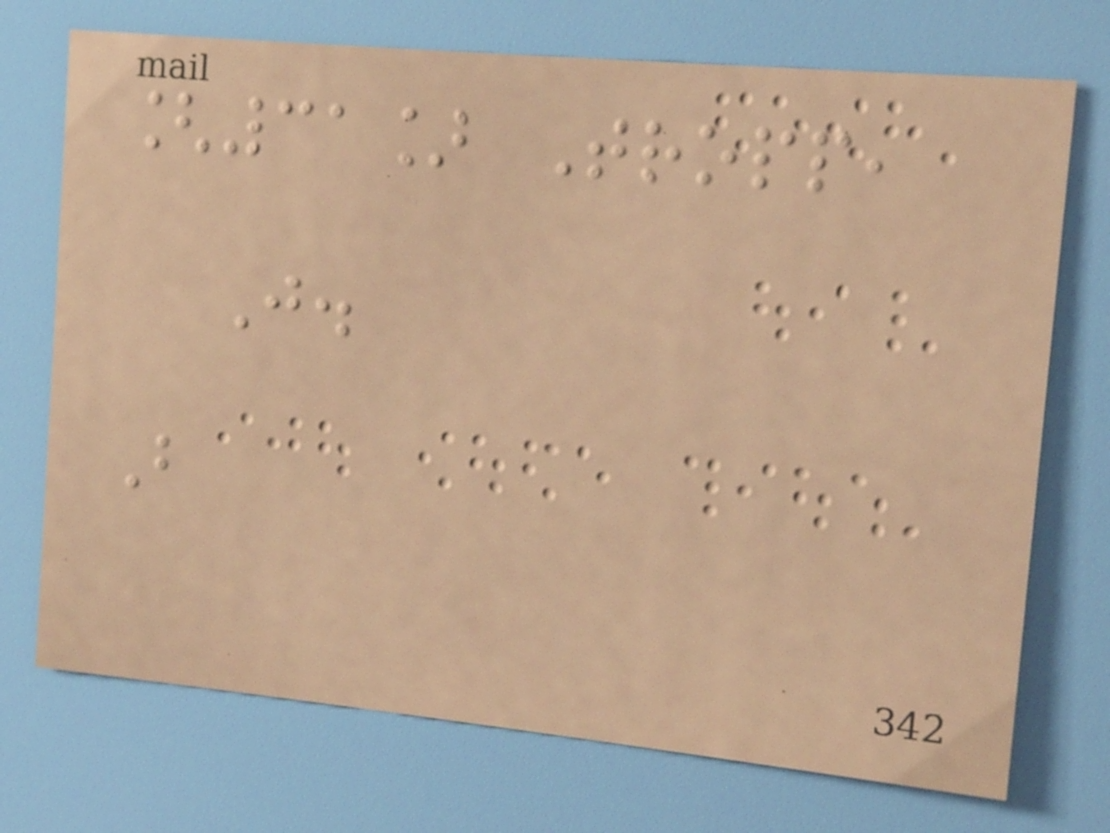[31] Tropp,
J.
B
